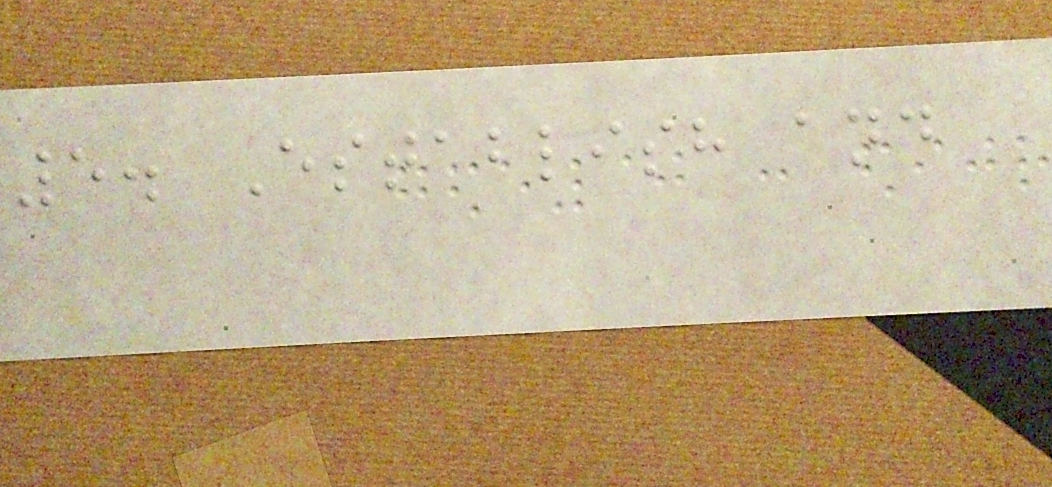5. Establish and
